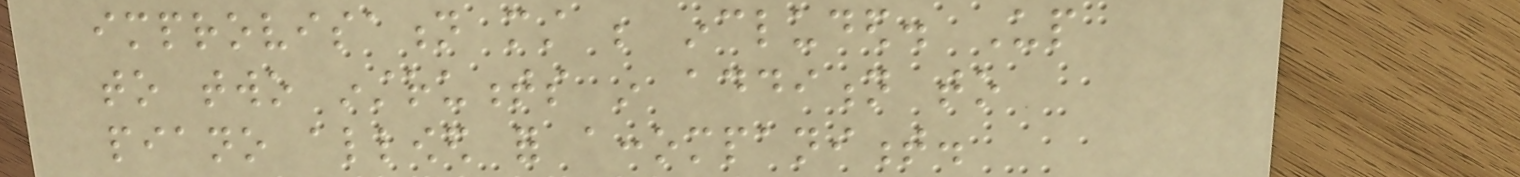improvisation must be included. Up
to two instruments in addition to
piano allowed for accompaniment.
